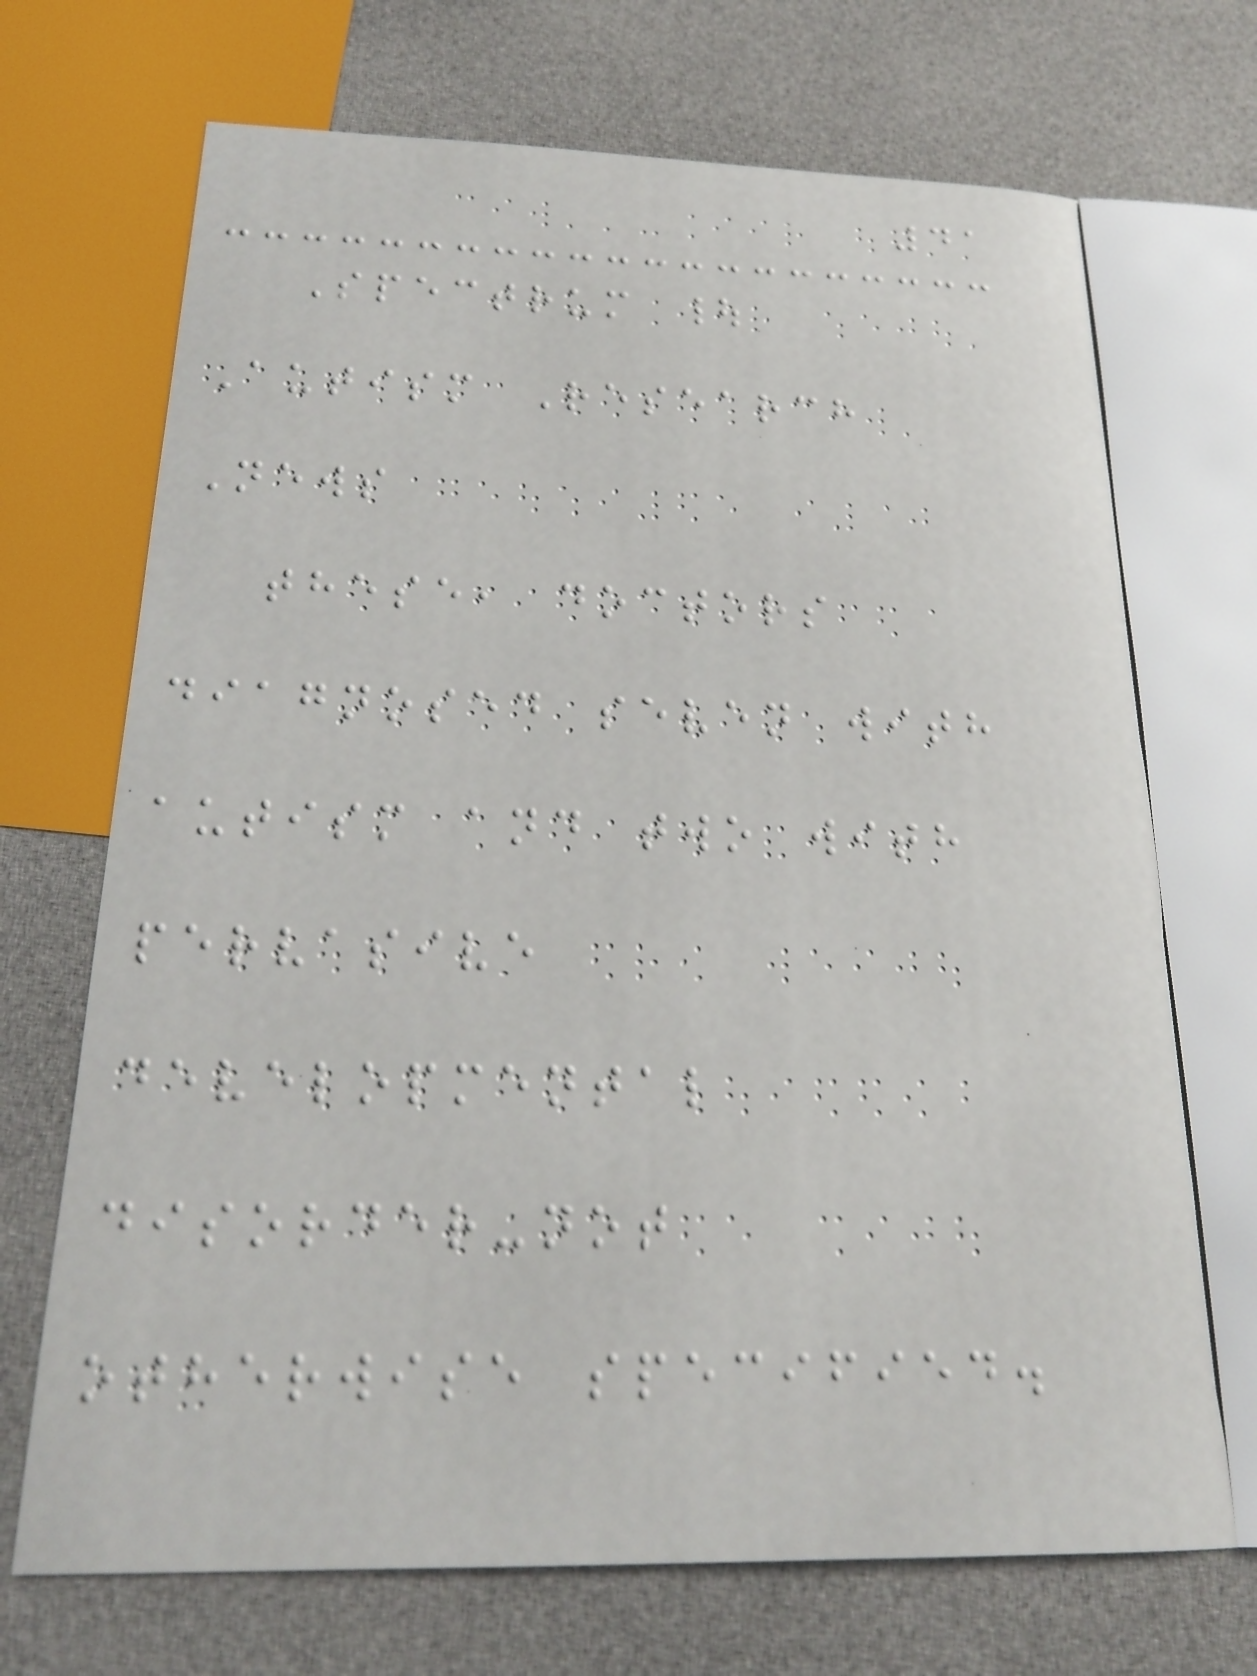41
Spectrum |
Autism Research
News
these, doctors
diagnosed seven with
autism and two with
pervasive
developmental
disorder-not
otherwise specified.
